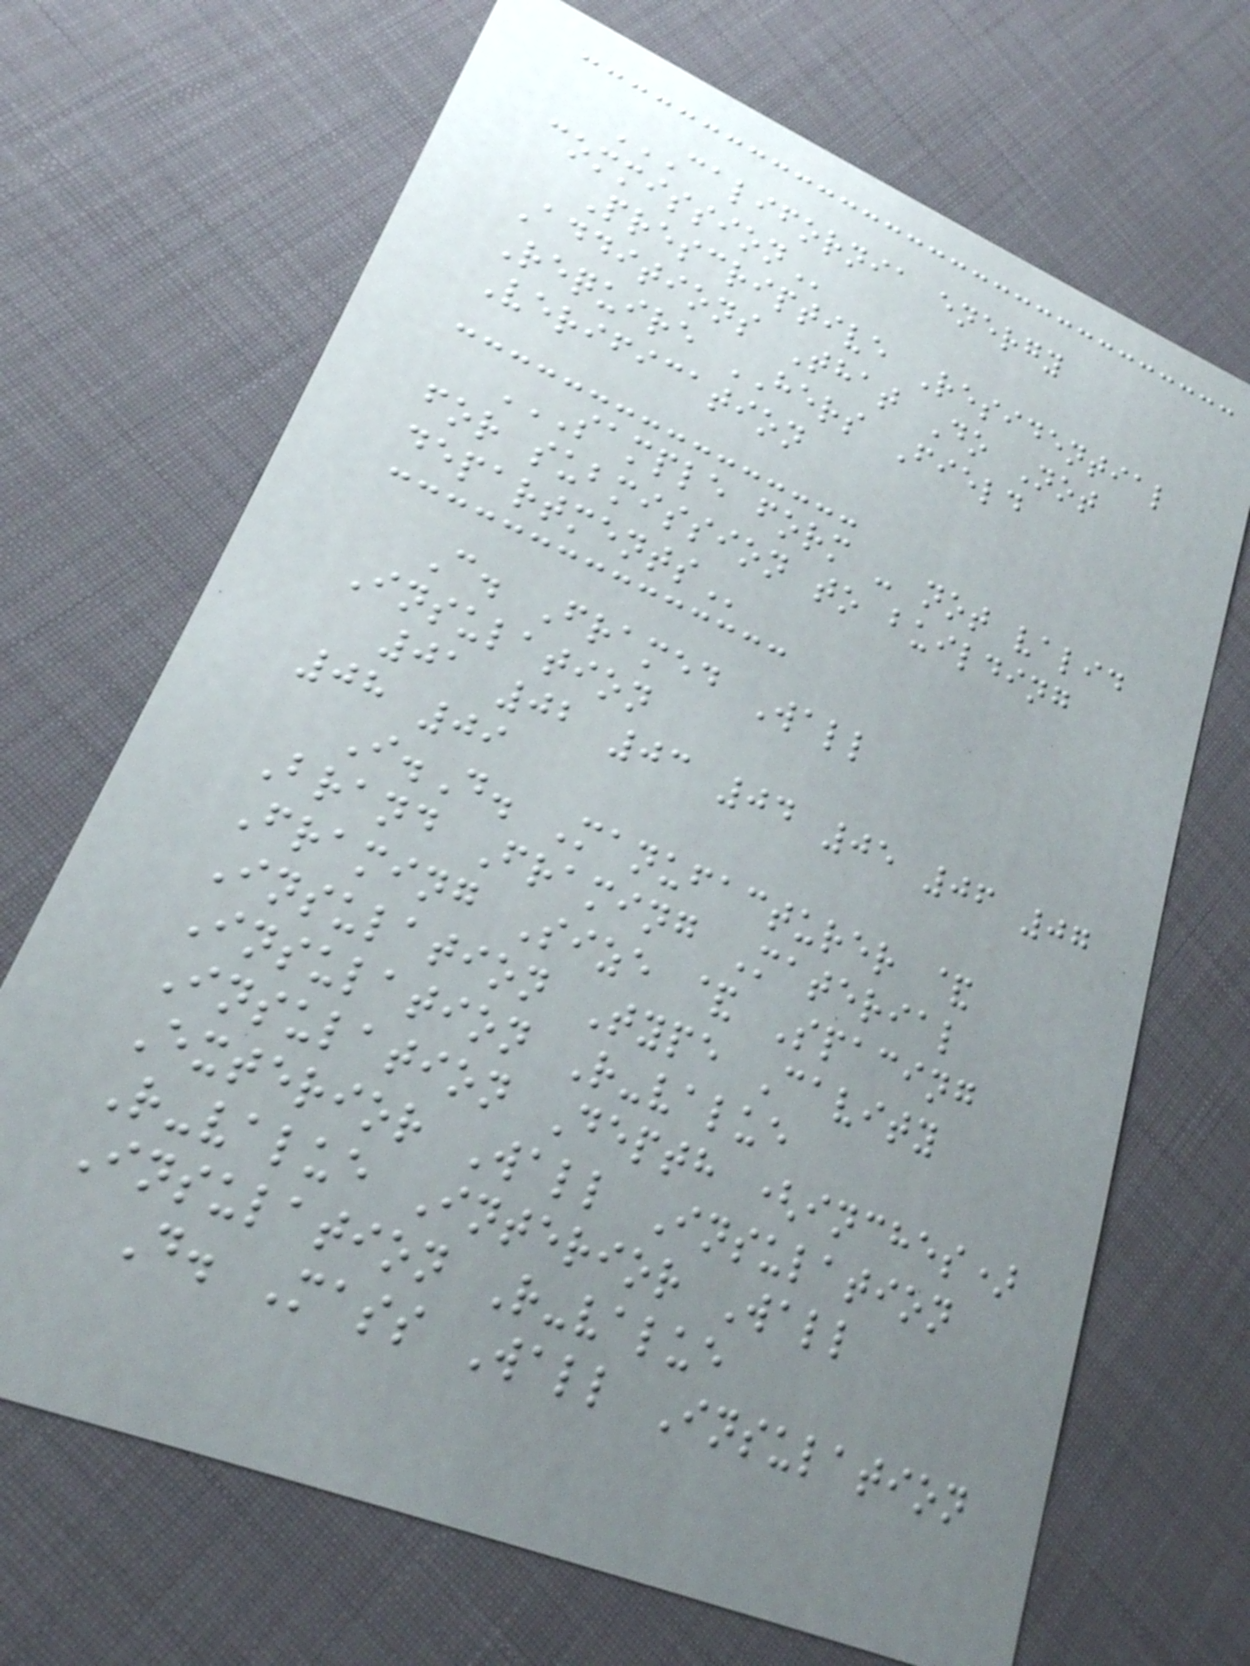CALIFORNIA ENERGY
COMMISSION
Prescriptive Residential
Additions That Do Not
Require HERS Field
Verification
SAMPLE FORM - NOT VALID
FOR SUBMISSION TO BUILDING
DEPARTMENTS
C. Framed Wall
Insulation
01 02 03 04 05 06 07
08 09
I.D. Manufacturer &
Brand Framing Material
Framing Size & Spacing
Insulation Type Cavity
Insulation R-value
Insulation Depth (inches)
Exterior Wall Insulation
R-value Interior Wall
Insulation R-value
D. Mass Wall Insulation
